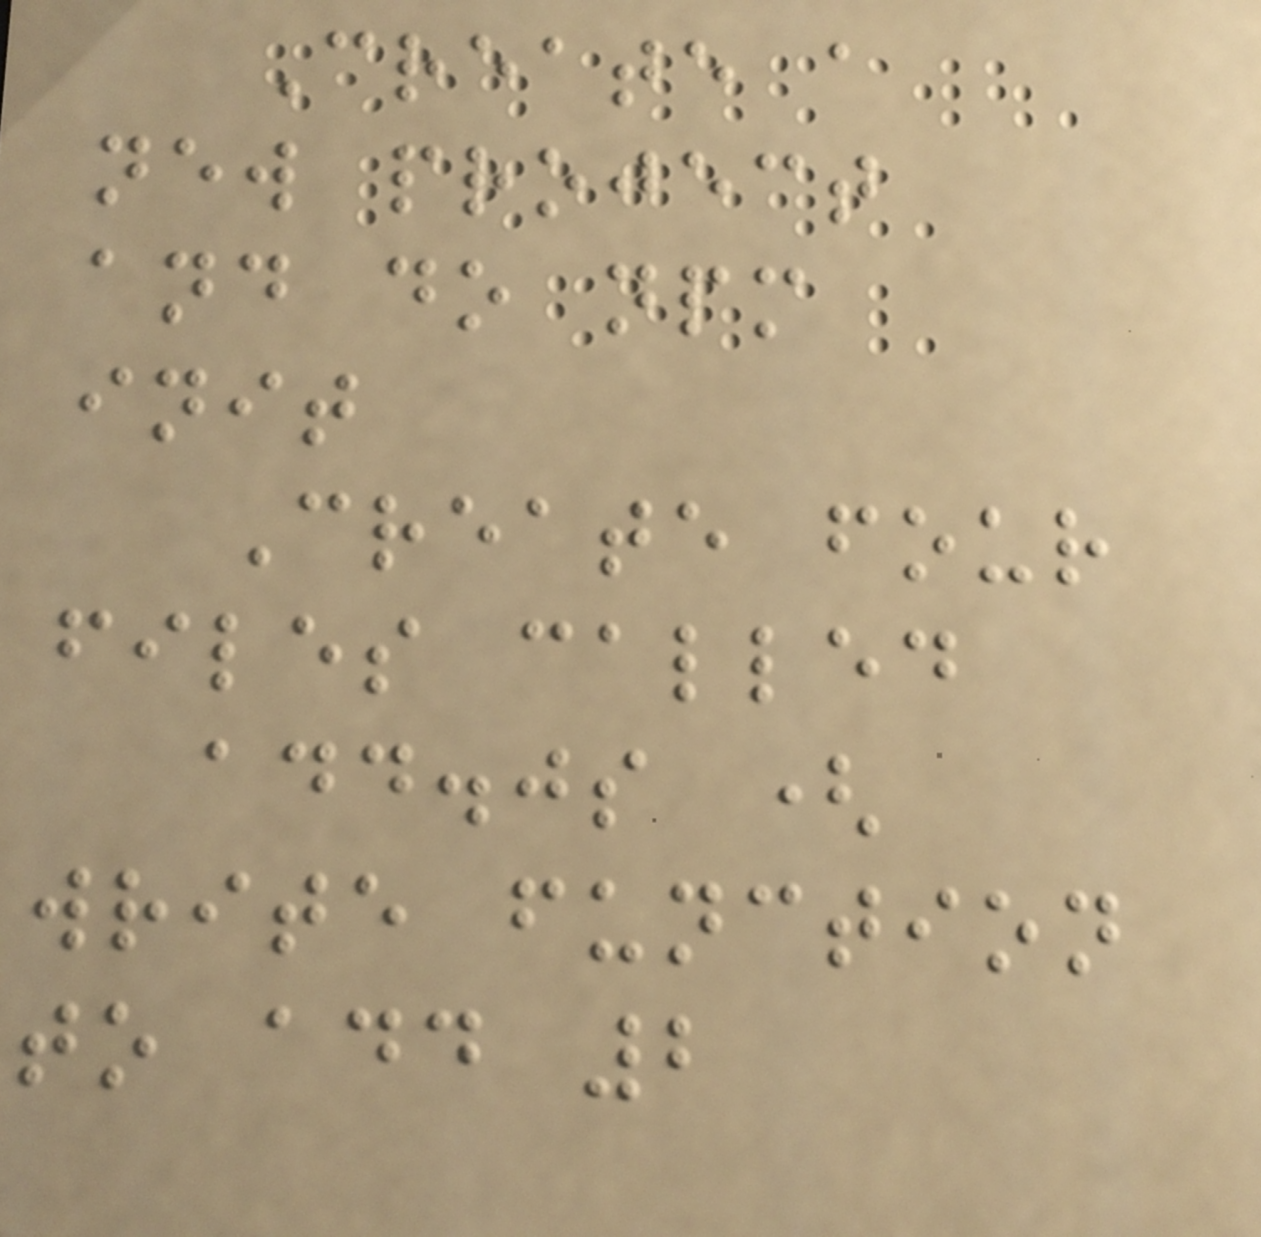Create a
new project
and do npm
init
Create four
files called
add.js (
write function
to add 2
